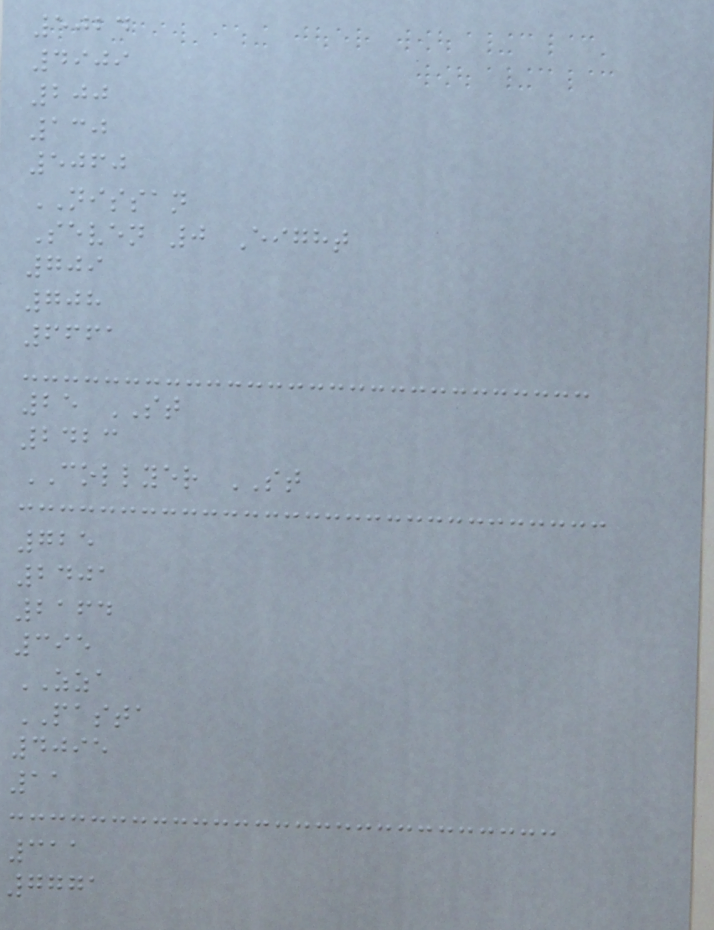5024
4909
200
130
5060
NISSAN
Seven 0 Eight
709
708
6661
25 ST
2423
COLLYER ST
725
2401
2164
395
ZZA
PASTA
4095
11
311
7771
